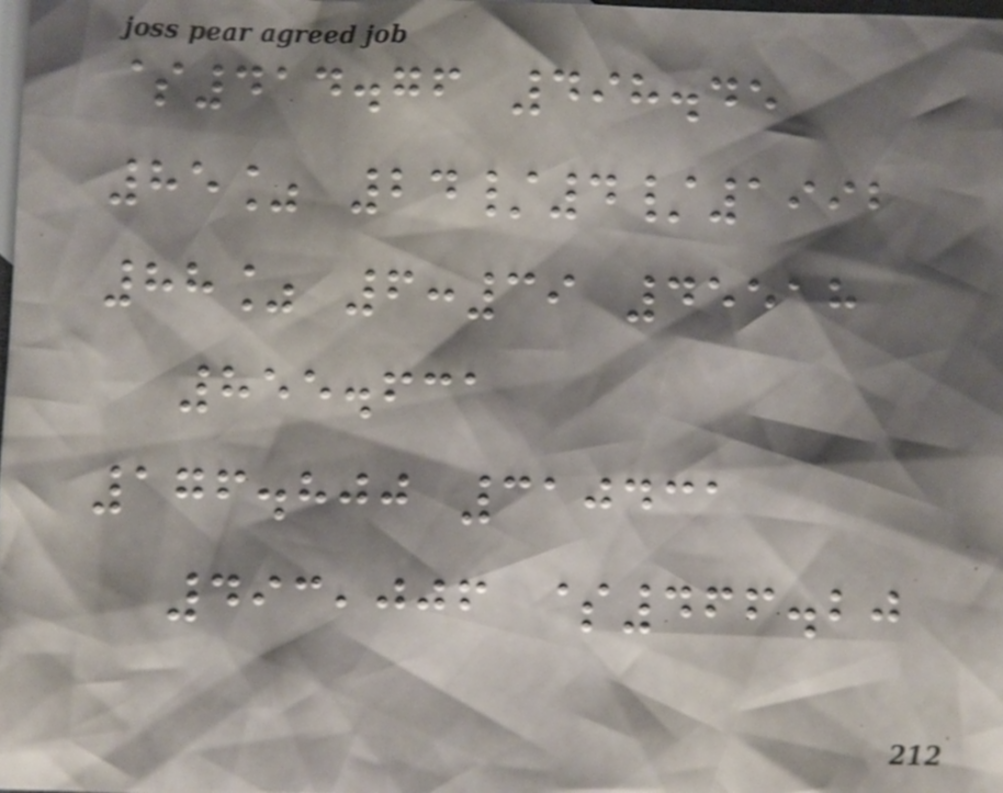$414.76 498.45
85% 24/4/1992
88% 6:39 45518
855.631
176.800 310431
493,006 $466.20
